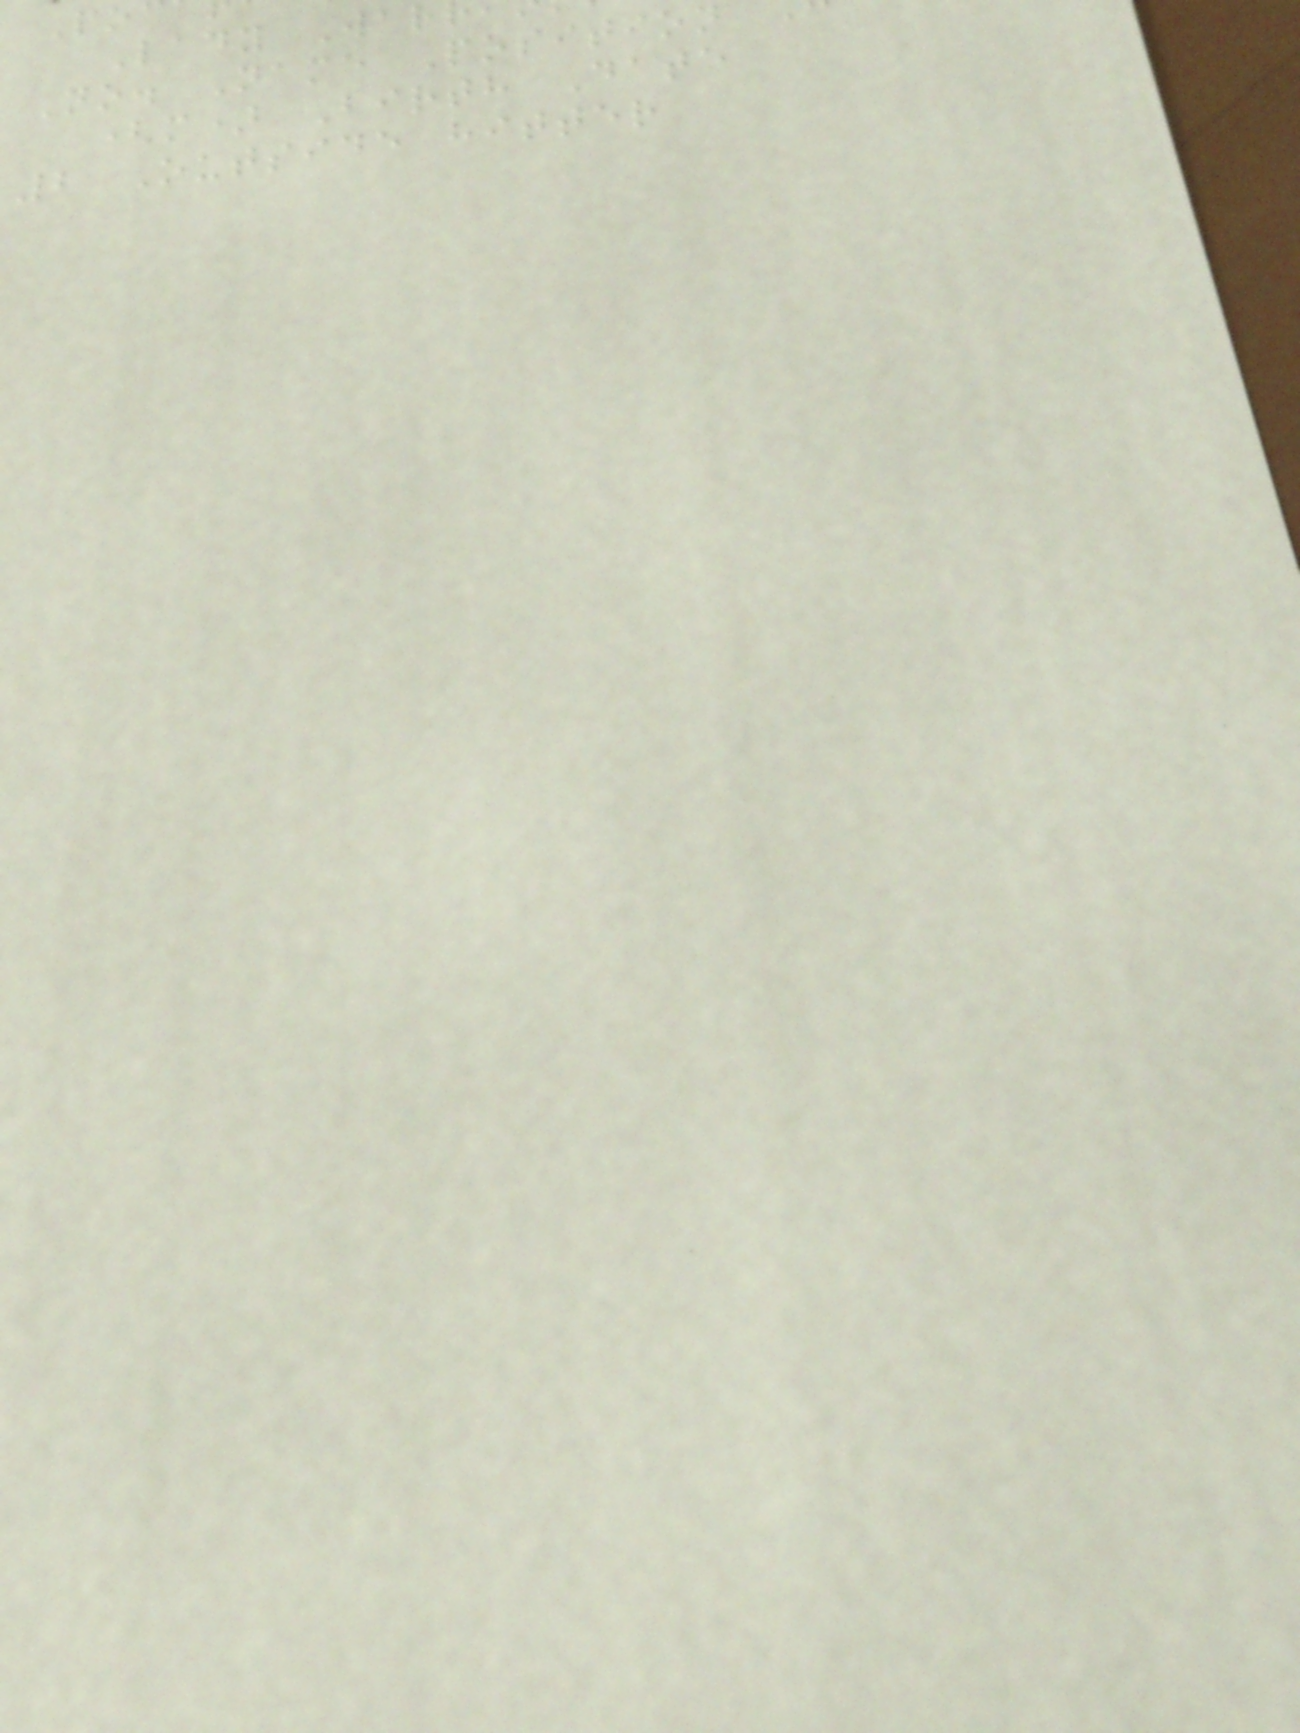Lady War
No. Name Position
(m) Birth Date
2 Outside hitter
